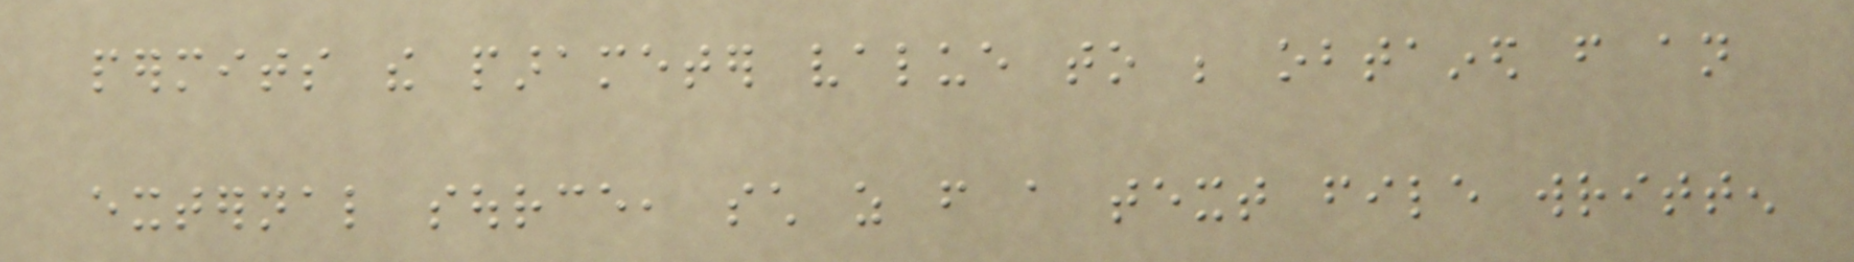permits the parameter value to be obtained from an
external source, such as from a text file written
